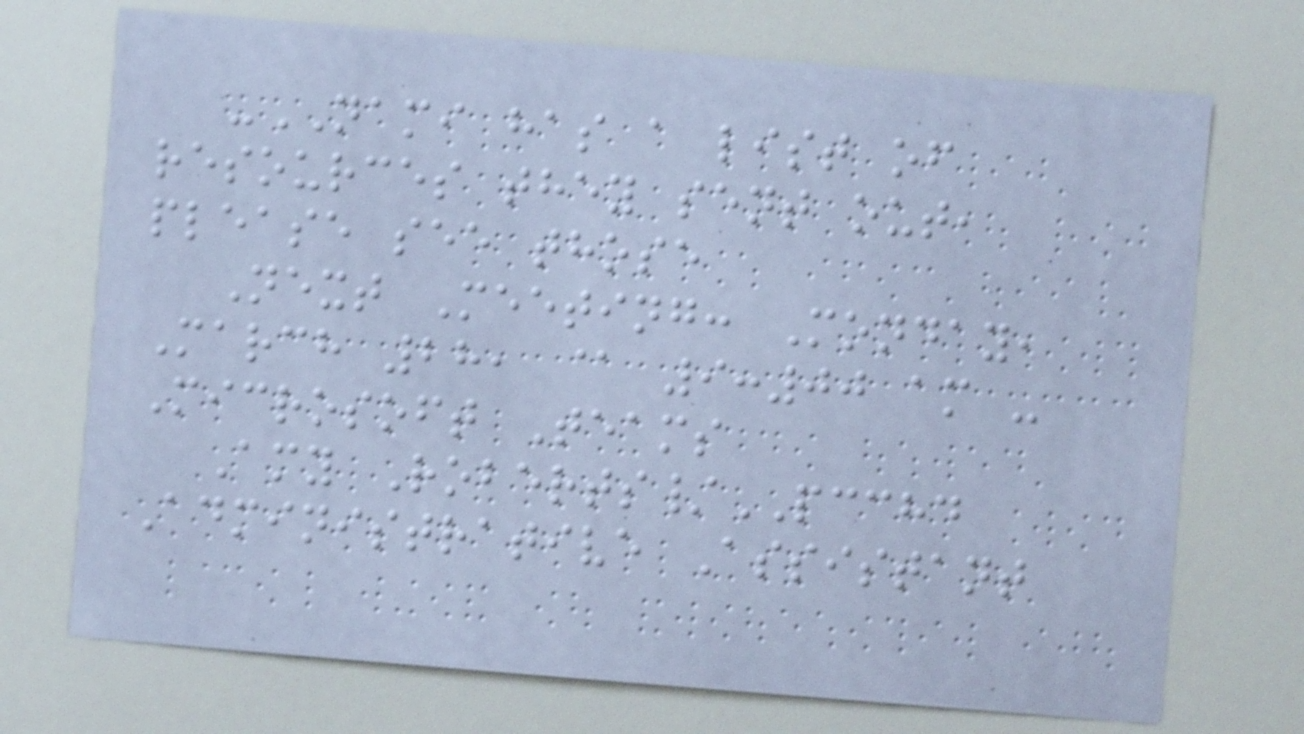-NAMI has a list of
resources they sent out,
please see those
Next Meeting: Monday,
March 28, @ 9:00 am -
Microsoft Teams
Amy Roberts/PCCHD
Administrative Assistant
